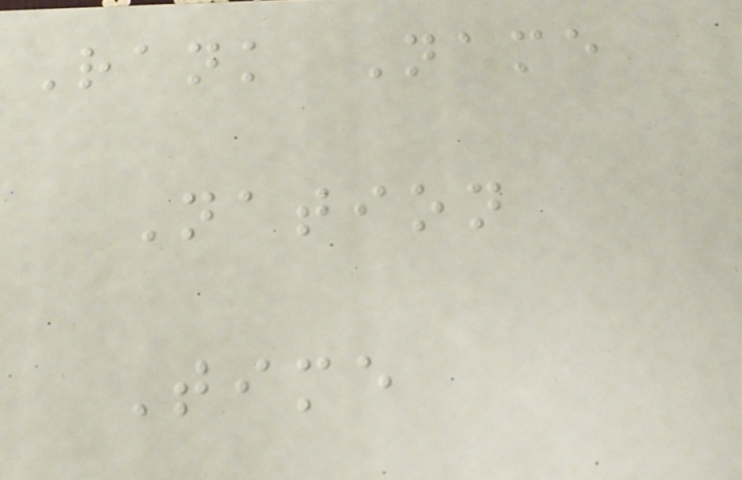Rank Name
Nation
Time
